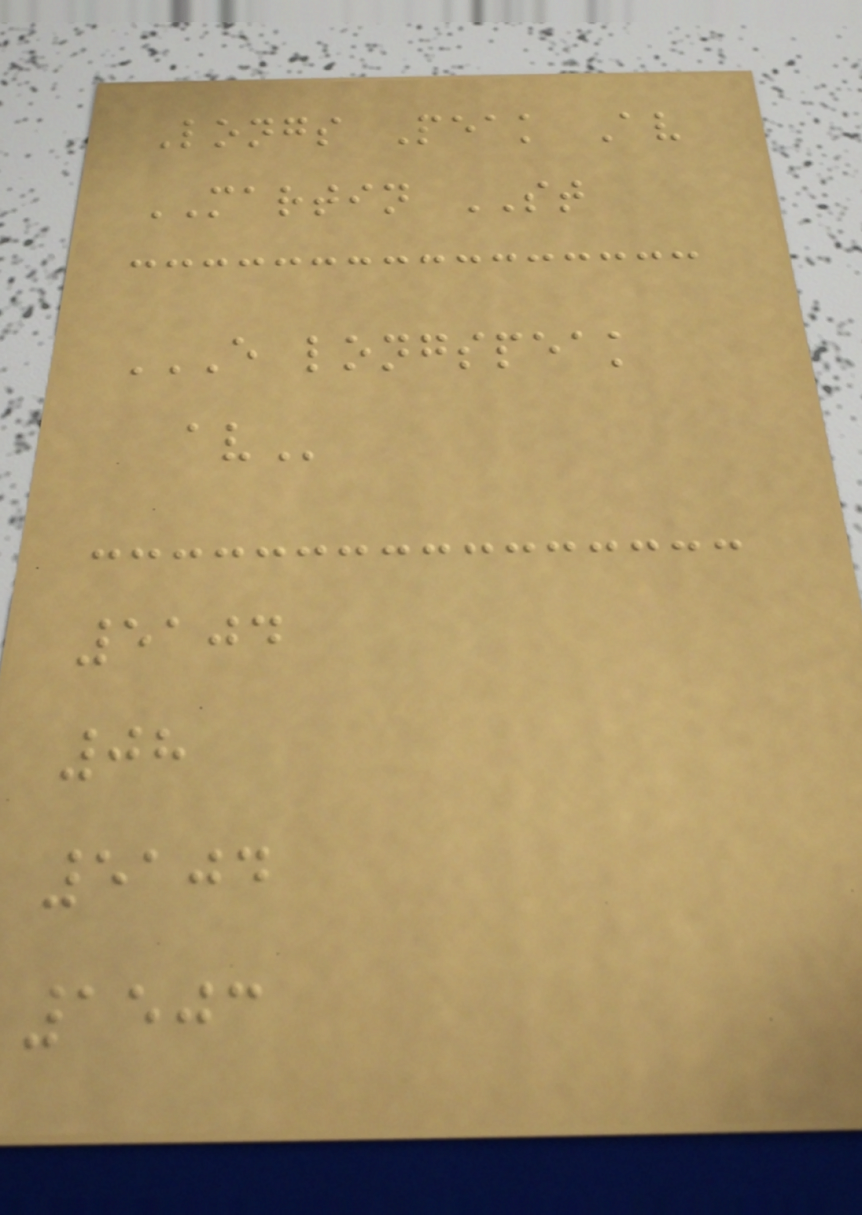Longs Peak Av
MARTIN ST
E LONGSPEAK
AV
5104
08
5104
1503
